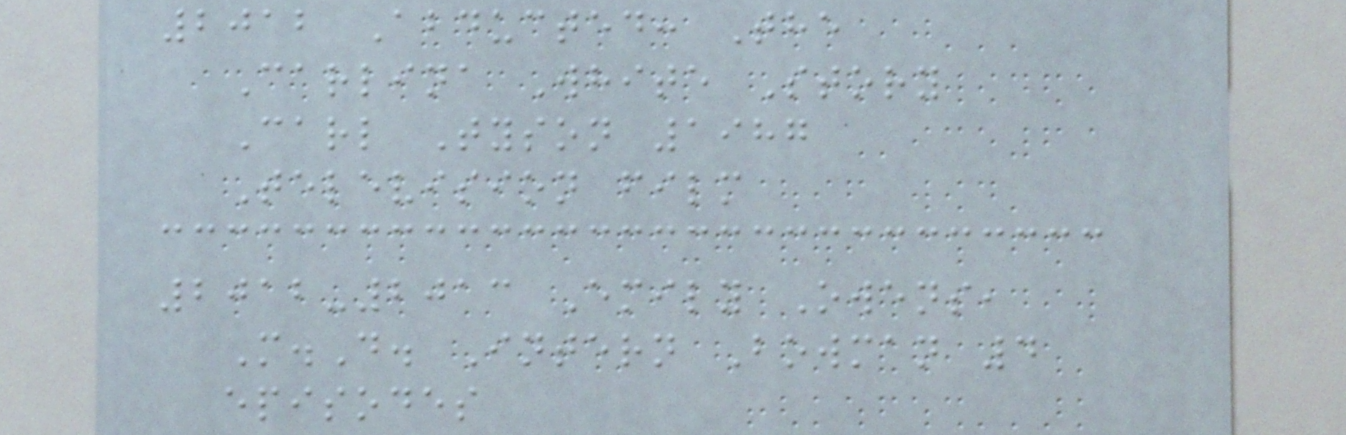2012 Abducted: The
Carlina White Story
Carl Tyson 1987
Television film
2012-2013 Emily Owens,
M.D. Intern Bowman 4
episodes
